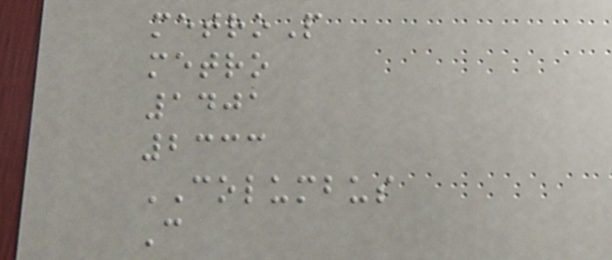metroP
metro
1401
2333
COLUMBUS
C
